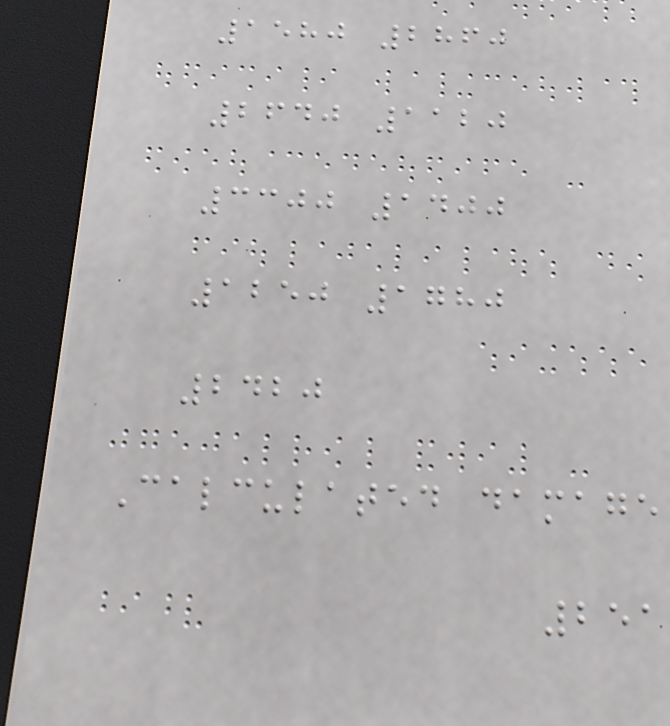1580 2860
2640 1120
3300 1400
1250 1780
2420
Calculated damage
251
